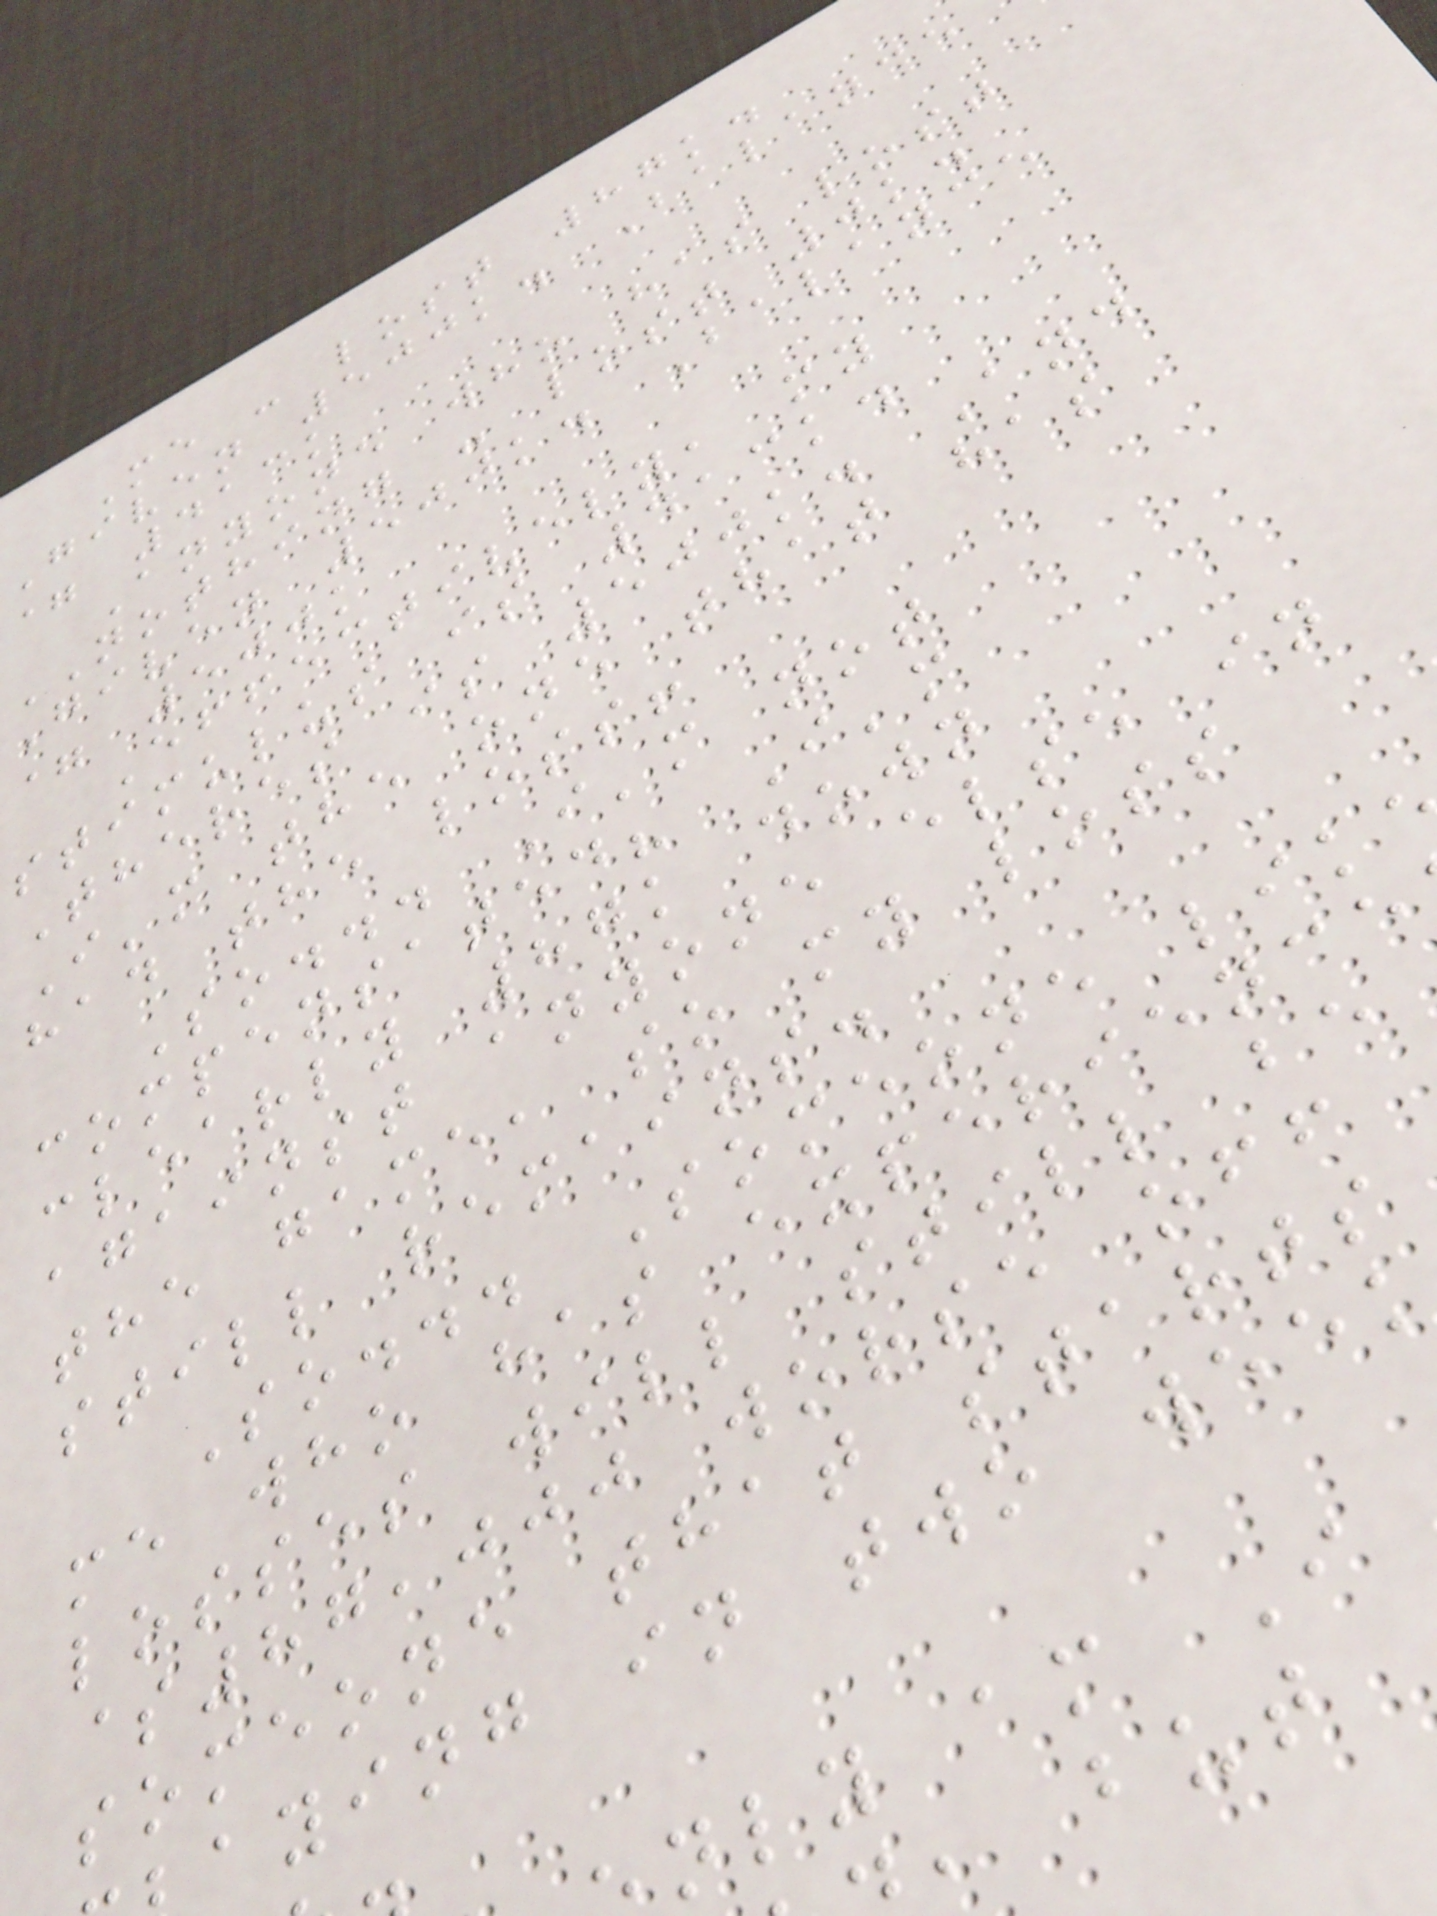Me - lost 87k.
Given 500k. Balance
= 413k
Anyone who has lost
NOTHING - lost 0k.
Given 500k. Balance
= 500k
Effectively, my
stimulus is 413k.
Theres is 500k. And
I'm the one that has
had the loss!
So... I'm not
compensated? I'm
clearly 87k down
against anyone else in
the game, so my loss
still remains.
So... Someone lik
me who has experience
losses will still be
$87,000 worse off
someone that starts
aying in two week
nly am I
